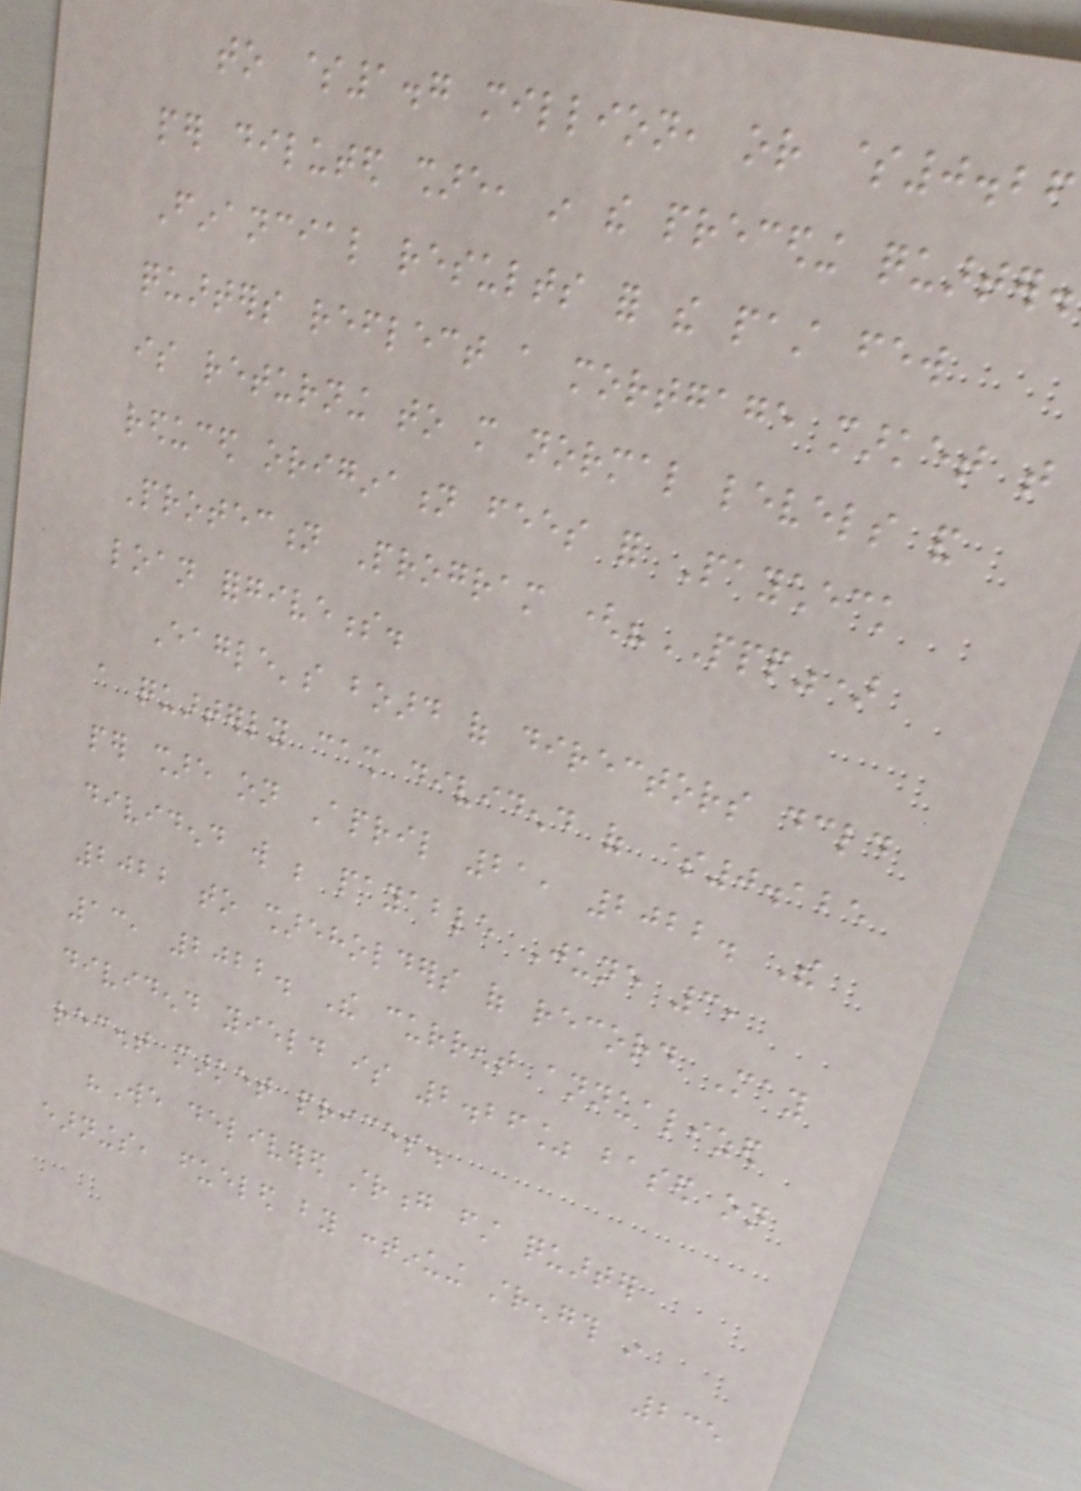to $1.7 million, or $0.26
per diluted share, in the preceding quarter.
Financial results for the past few
quarters reflect a mortgage market that
is returning to more normal levels and
reduced origination fees for Paycheck
Protection Program ("PPP")
loan forgiveness.
Eagle's board of directors declared
a quarterly cash dividend of $0.125
per share on April 21, 2022. The
dividend will be payable June 3,
2022 to shareholders of record May
13, 2022. The current annualized
dividend yield is 2.26% based on
recent market prices.
"We delivered strong first quarter
earnings, fueled by continuing strength in
235
